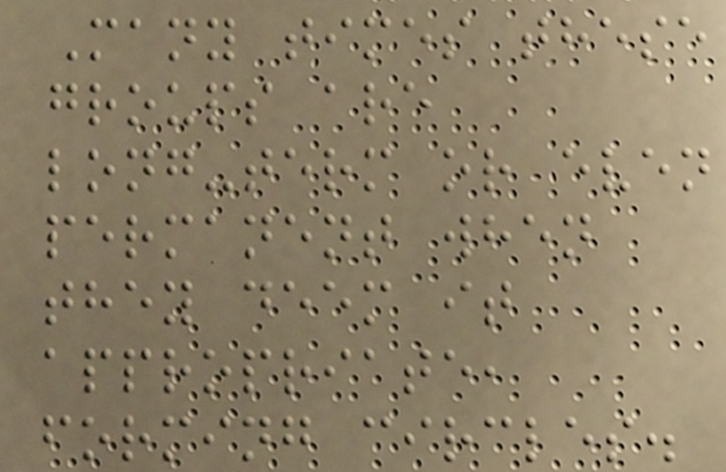Many times these
groups are
long-term or even
permanent when
they deem it
appropriate,
forming circles.
